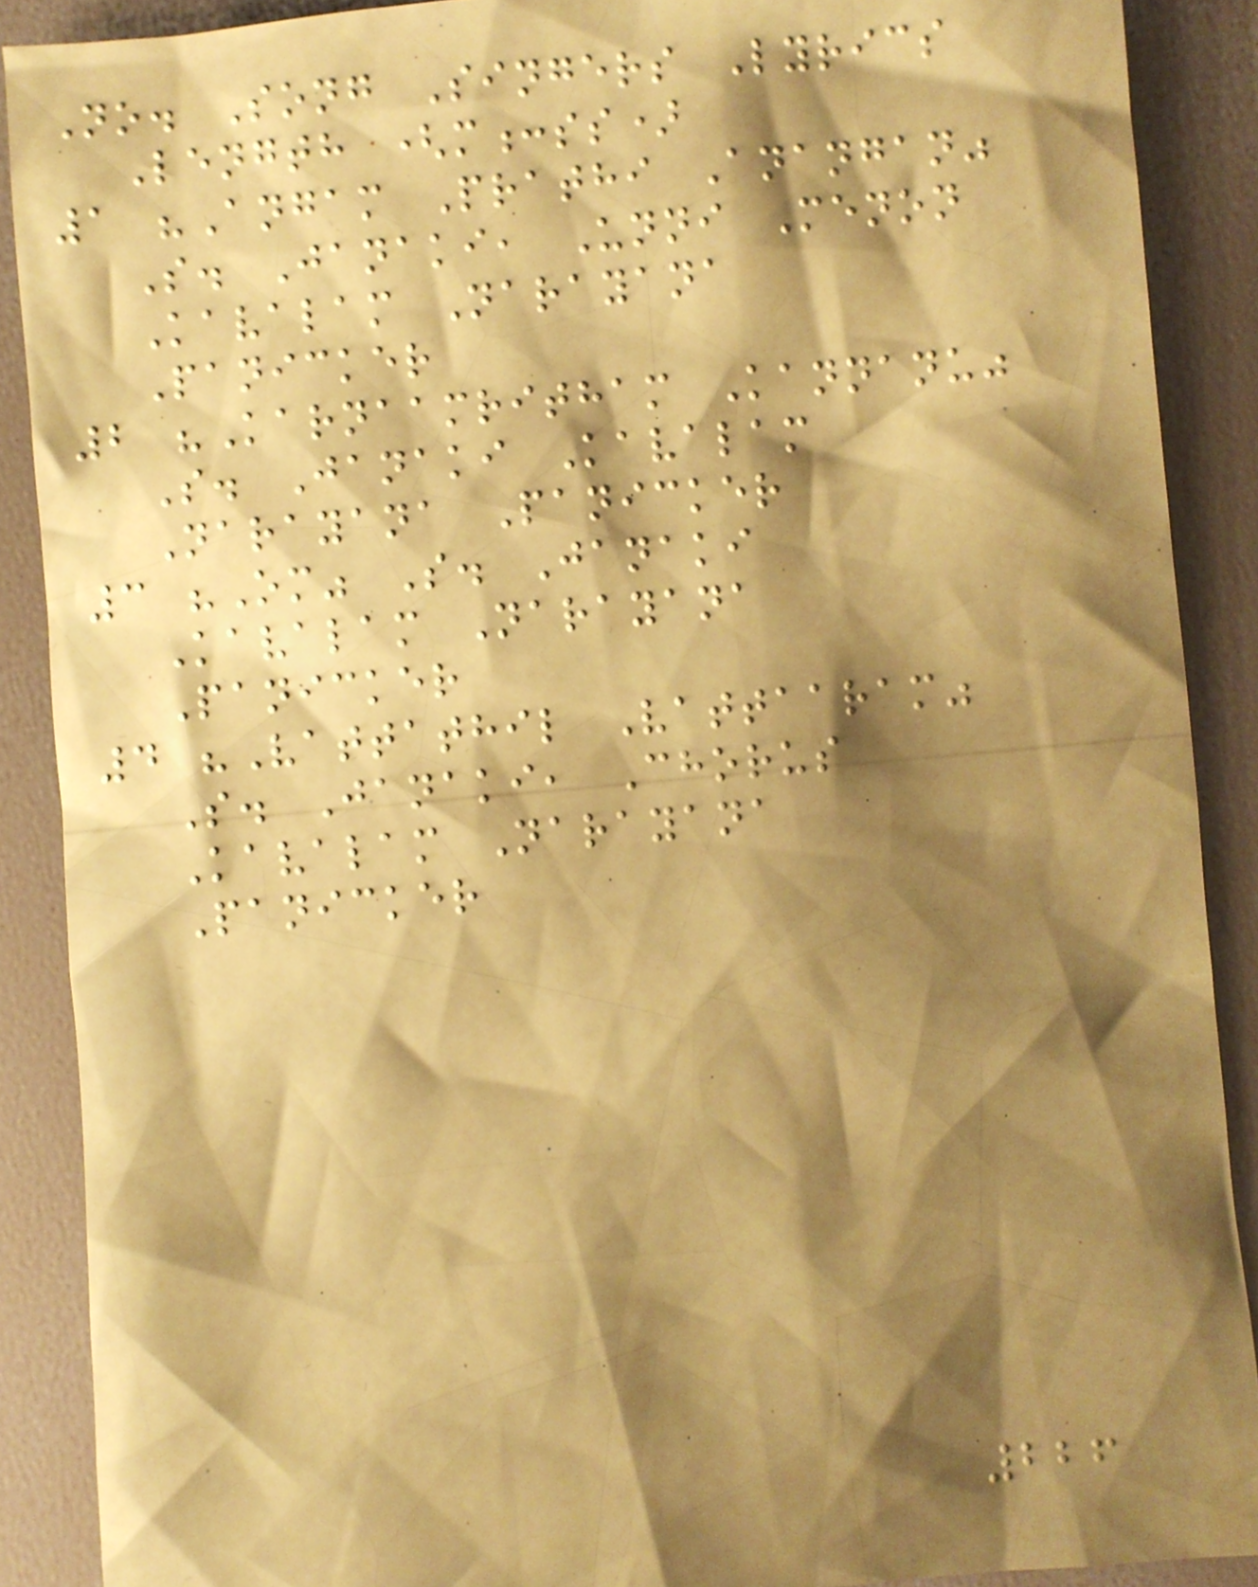No. Song Singers Lyrics
Length (m:ss)
1 "Angam Prathi Anangan"
S. Janaki, Unni Menon
Kavalam Narayana
Panicker
2 "Karnaamritham Kannanu"
S. Janaki Kavalam
Narayana Panicker
3 "Om" S. Janaki
Kavalam Narayana
Panicker
4 "Vattathil Vattaaram"
S. Janaki, Chorus
Kavalam Narayana
Panicker
226
